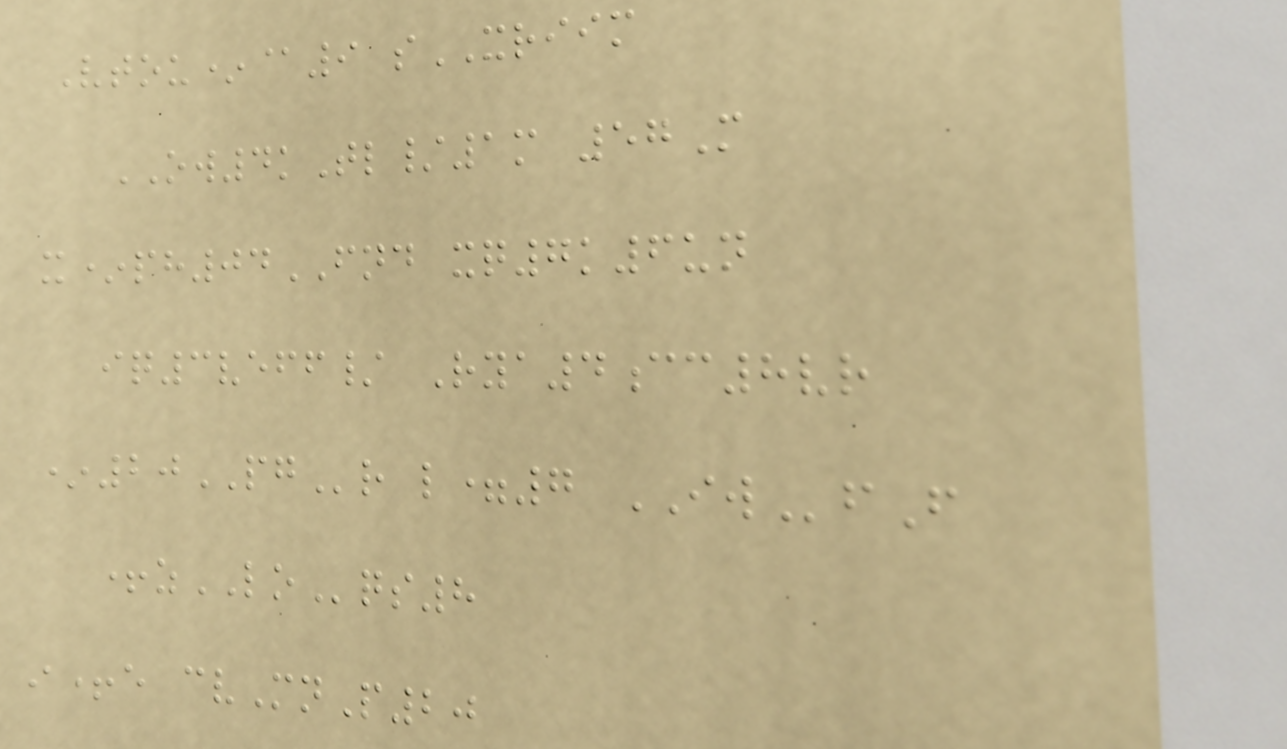Vtou*@9 sXRIIM
OW4kTl/1m 57M
x*ph04FND xq7k6un
iq3veff/ Rya4cc8vr
*20PGr l=7 IWfF
+zLOqs8
i+e cvMnP20
